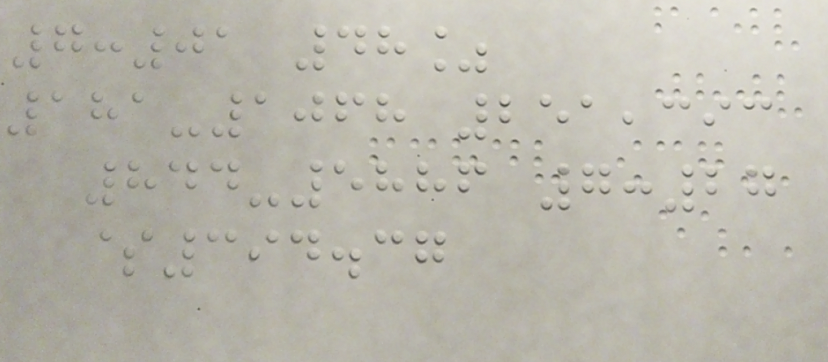7:01 48%
181-1068 251,393
844-5886 7:27
$394.37
